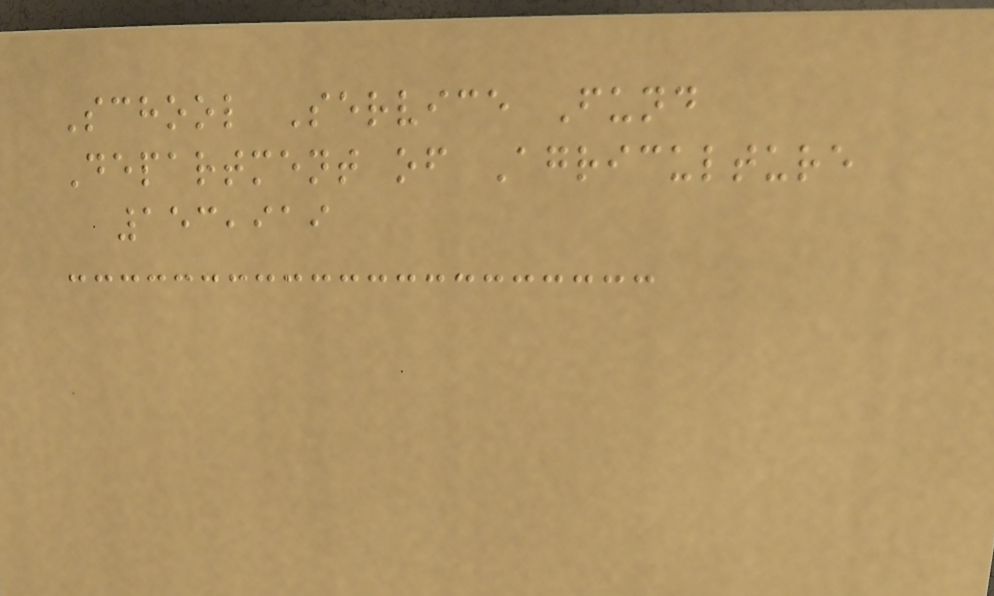School Service Fund
Department of Agriculture
153,919
